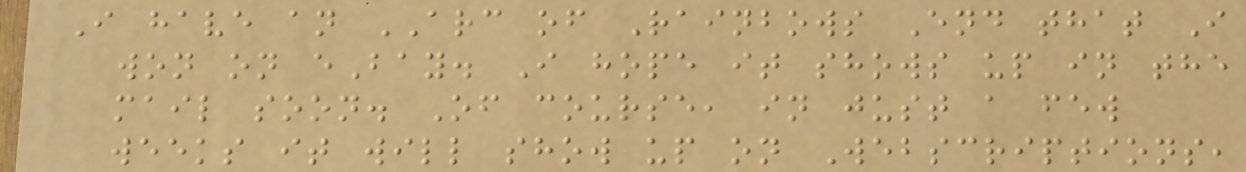I have an ARC of Rainbows End that I
won on eBay. I hope it shows up in the
mail soon. Of course, in just a few
weeks it will show up on Webscriptions,
